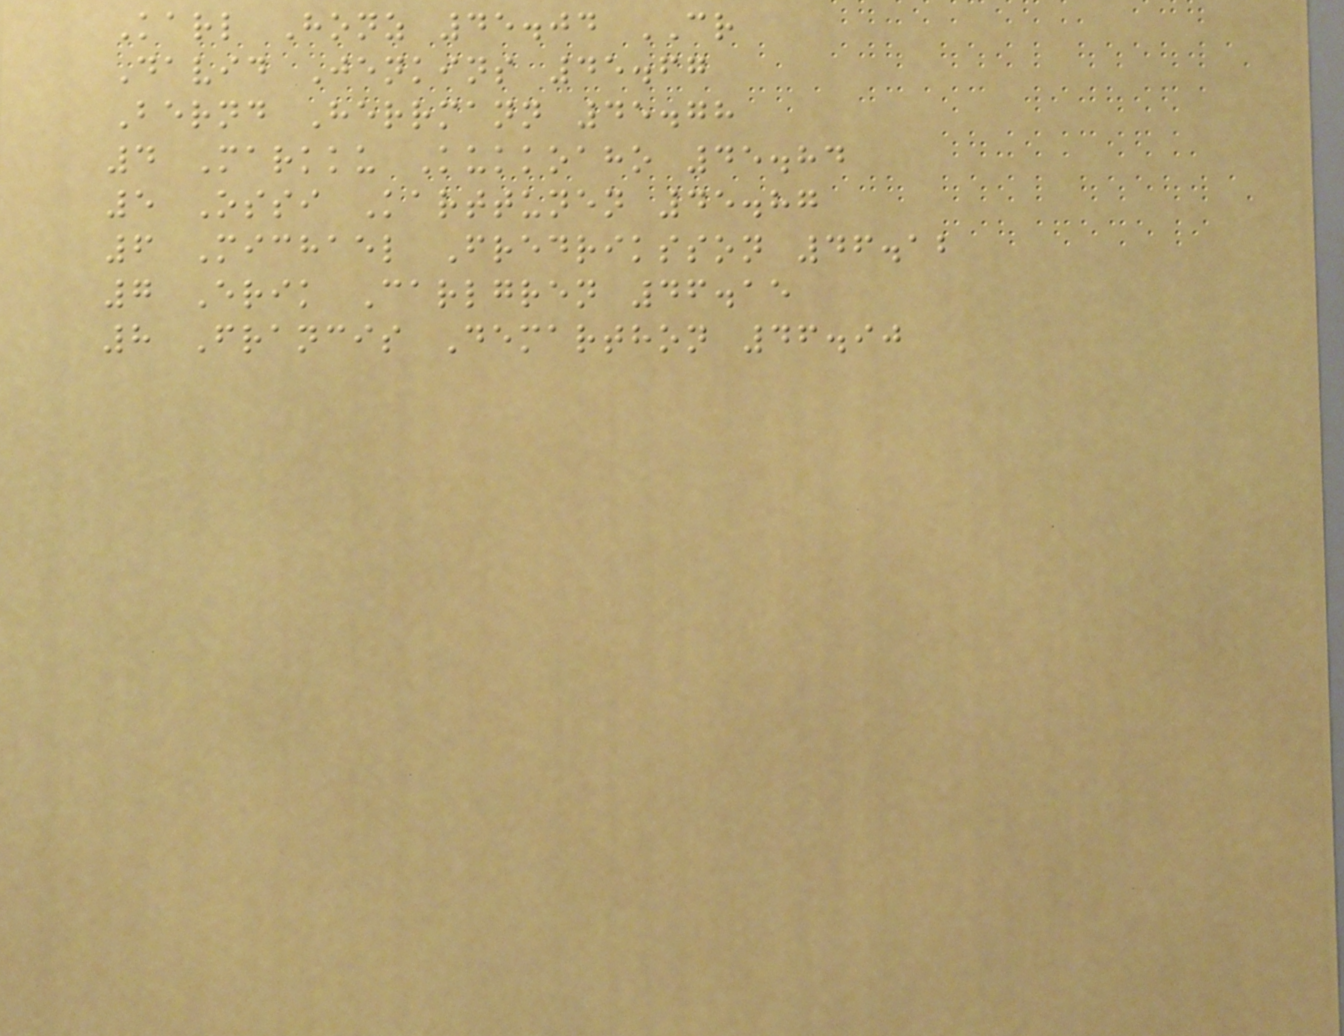Karl Honz 45.04 CR
David Jenkins 45.67
Bernd Herrmann 45.78
4 Markku Kukkoaho 45.84
5 Ossi Karttunen 45.87
6 Michael Fredriksson 46.12
7 Erik Carlgren 46.15
8 Francis Demarthon 46.90
